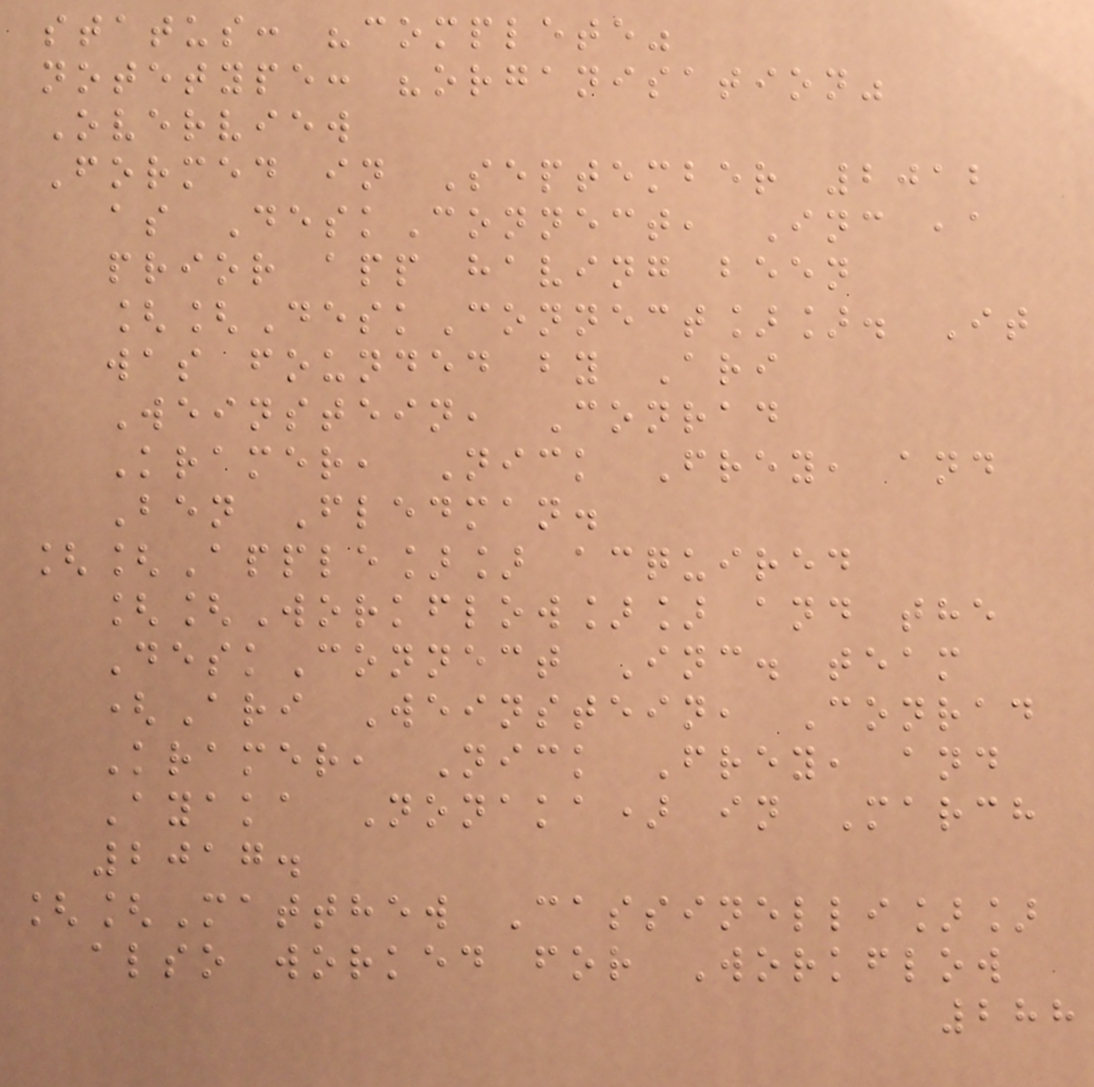status: "complete"
notetype: "organisation"
Overview
Formed in September 2012
as DeskConnect, Inc ,a
prior app having been
[[DeskConnect]]. It
was founded by Ari
Weinstein, Conrad
Kramer, Nick Frey, and
Ben Fledman.
[[Apple]] acquired
[[Workflow]] and the
DeskConnect Inc. team
(Ari Weinstein, Conrad
Kramer, Nick Frey, and
Ayaka Nonaka) in March
2017.
[[Matthew Cassinelli]]
also worked for Workflow
288
